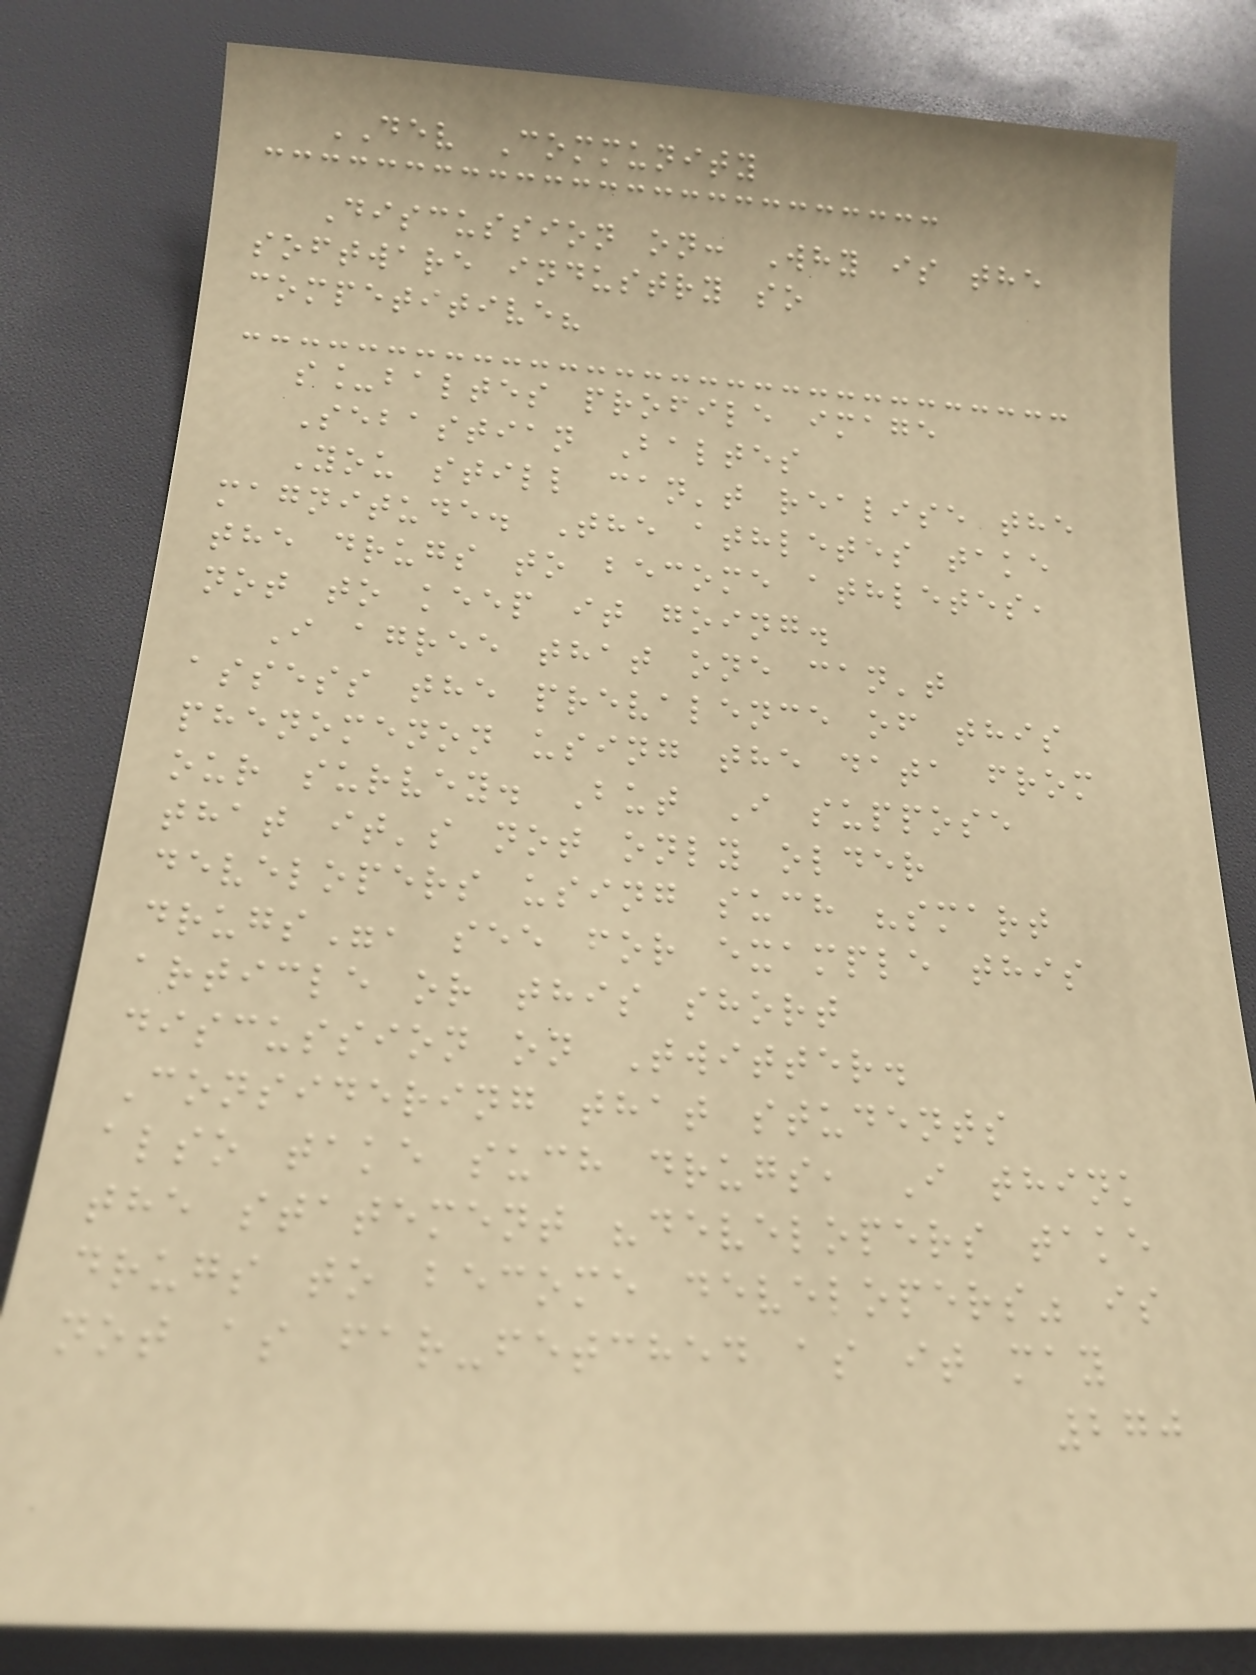DEV Community
Discussion on: Why is the
software industry so
competitive?
s_baltes profile image
Sebastian Baltes
You still can't realise the
magnitude. The athletes take
the drugs to become athletes,
not to keep it going.
I agree that one can't
assess the prevalence of this
phenomenon using the data from
our survey. But I suppose
that it's not only older
developers using such "smart
drugs", see for example this
article or this short
discussion on Twitter.
Considering that students
also take such drugs, I think
the statement "developers take
drugs to become developers" is
not as far-fetched as it may
270
